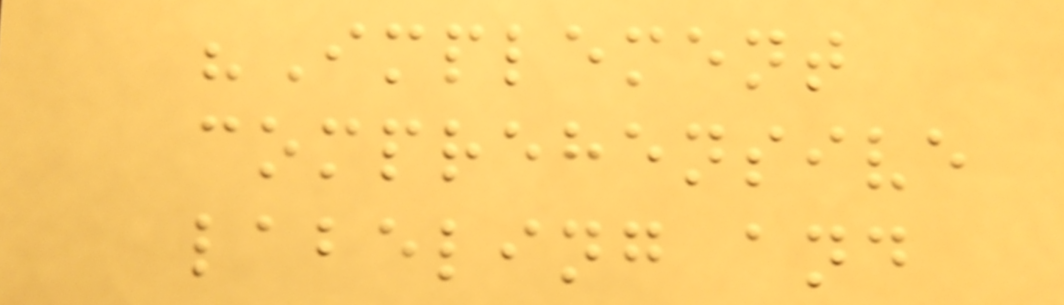"Implement
comprehensive
labeling and
